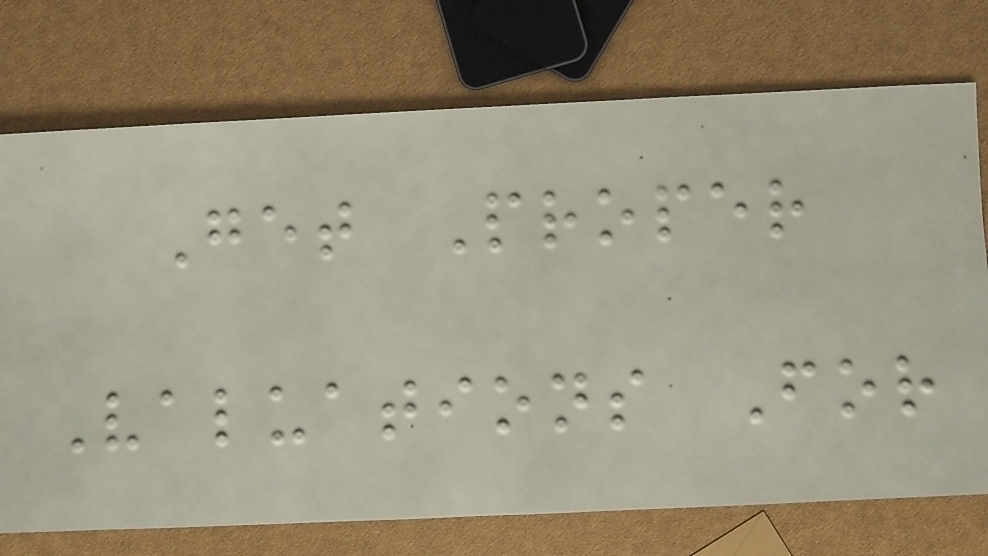Get Proper
Valuations For
